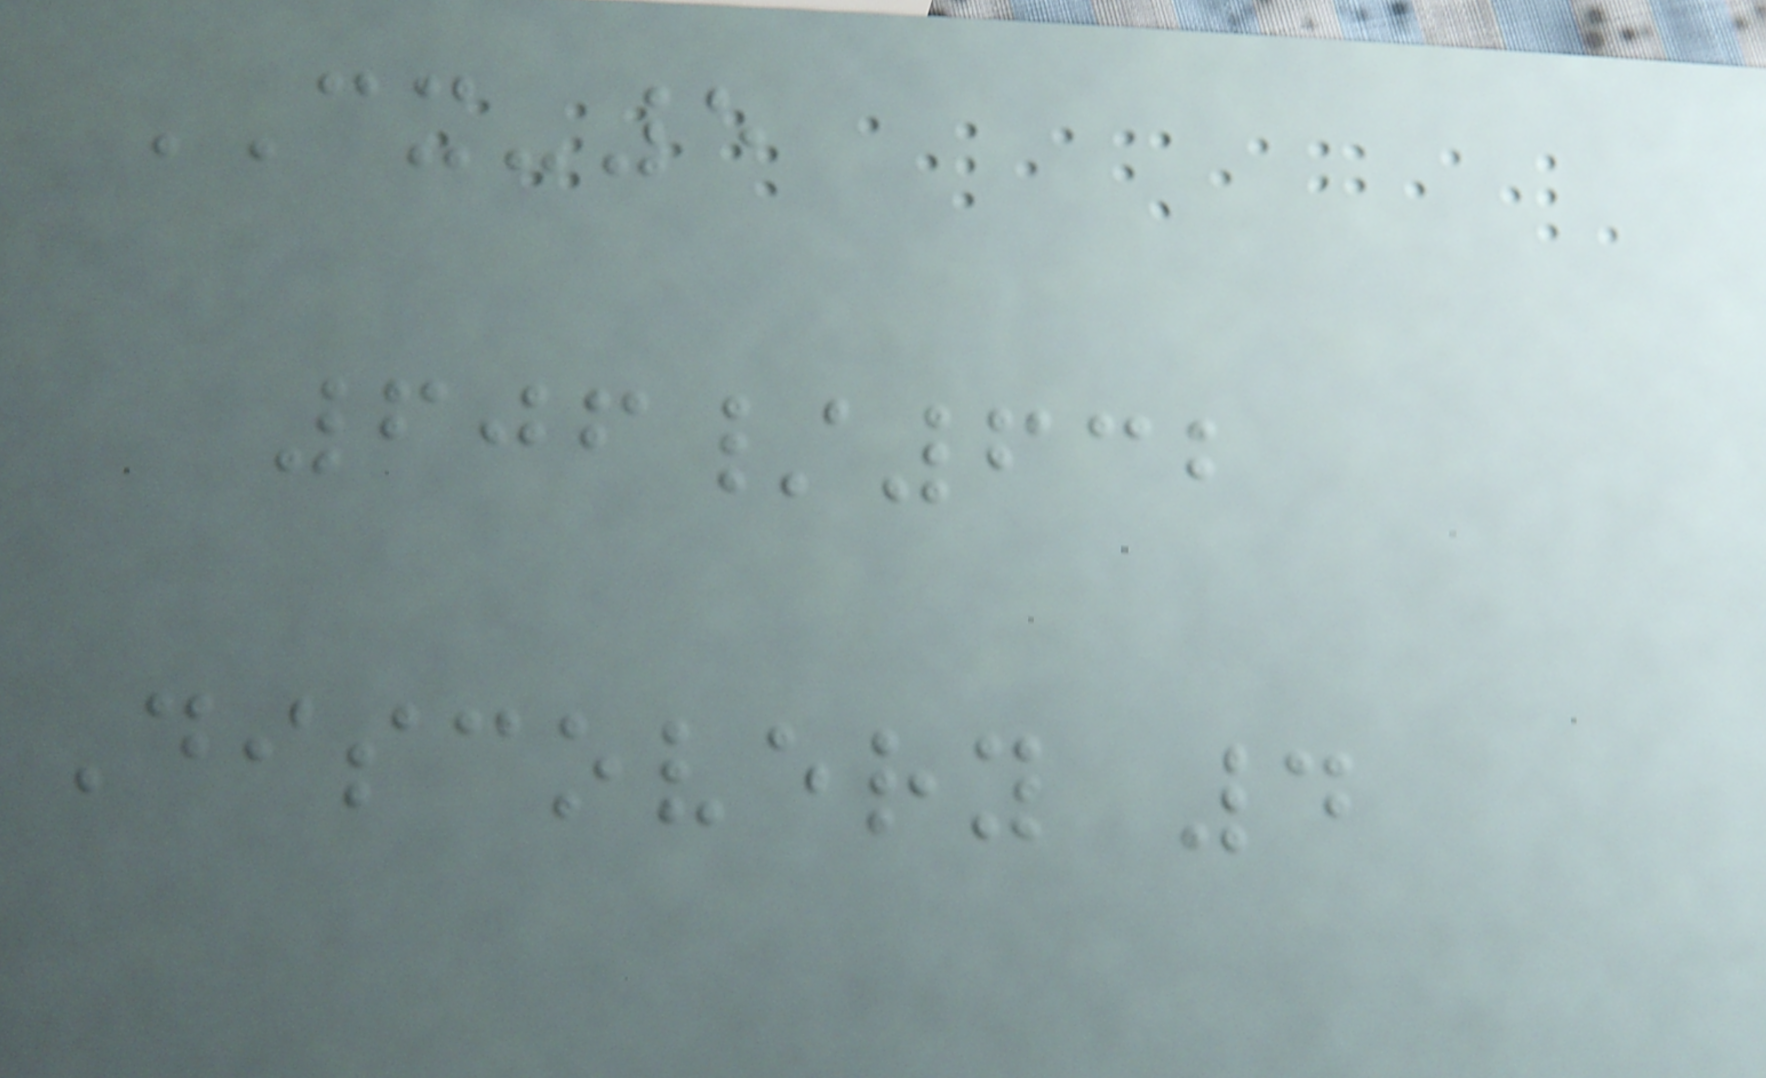CX-5
606/632
Discovery 4
